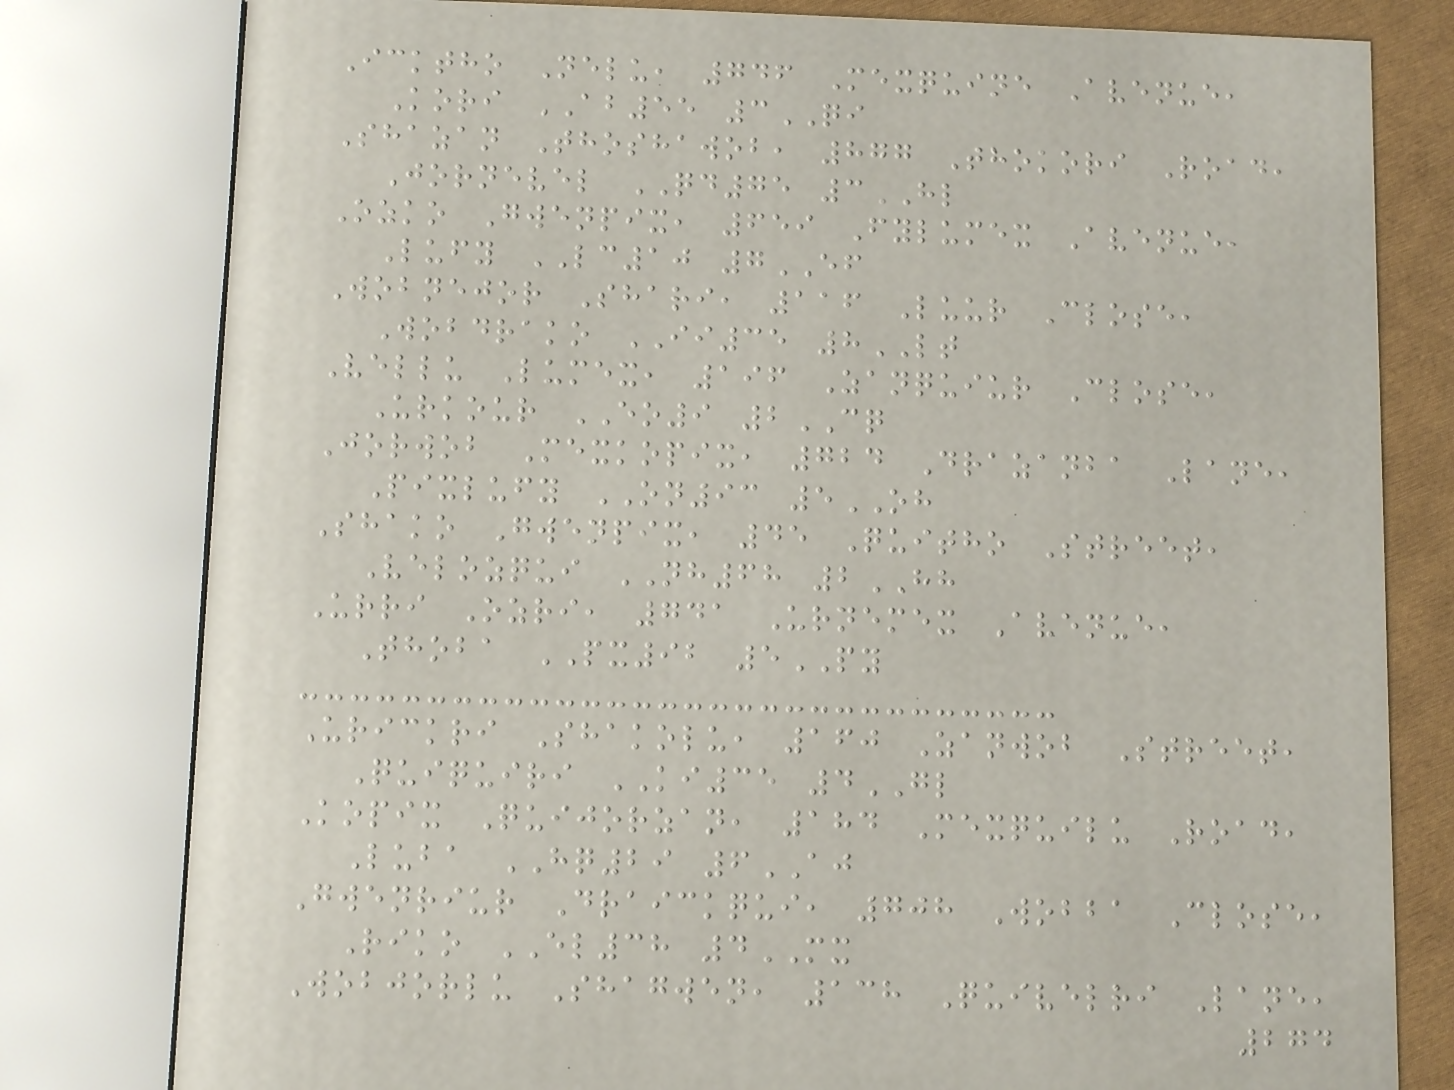Icktho Nelu, 746 Mexquine Avenue,
Kori AB55 3QI
Shazan Thoshawob, 877 Thokori Road,
Jornevel QD75 3HL
Ozko Gwenpix, 659 Fylumex Avenue,
Lufy LC10 7EF
Wobnejor Shari, 116 Luur Close,
Wobdrako II35 8LT
Vellu Lumex, 196 Zanquiur Close,
Urkour EO9 2CQ
Jorwob Mexkopix, 724 Drazanba Lane,
Pixlufy ON93 5OH
Shako Gwenpix, 45 Quitho Street,
Velozqui NH68 2HH
Urri Ozri, 741 Urnemex Avenue,
Thoba PX92 5PY
Urickri Shakolu, 160 Zanwob Street,
Quiquiri KI35 4GL
Kopix Quijorzan, 184 Mexquilu Road,
Luba HQ29 6AJ
Gwenriur Draickqui, 708 Wobba Close,
Riko EL38 4MX
Wobjorlu Shagwen, 138 Quivelri Lane,
274
